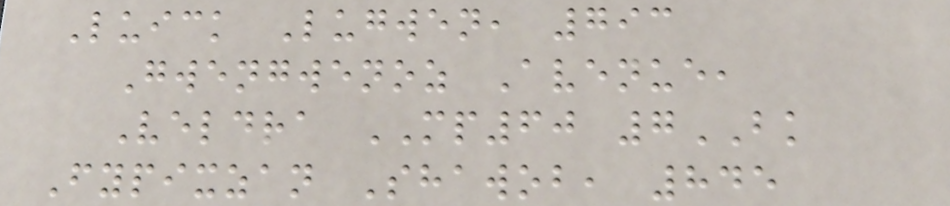Luick Lugwen, 793
Gwengwenoz Avenue,
Veldra MP60 7BK
Fypixzan Shawob, 845
